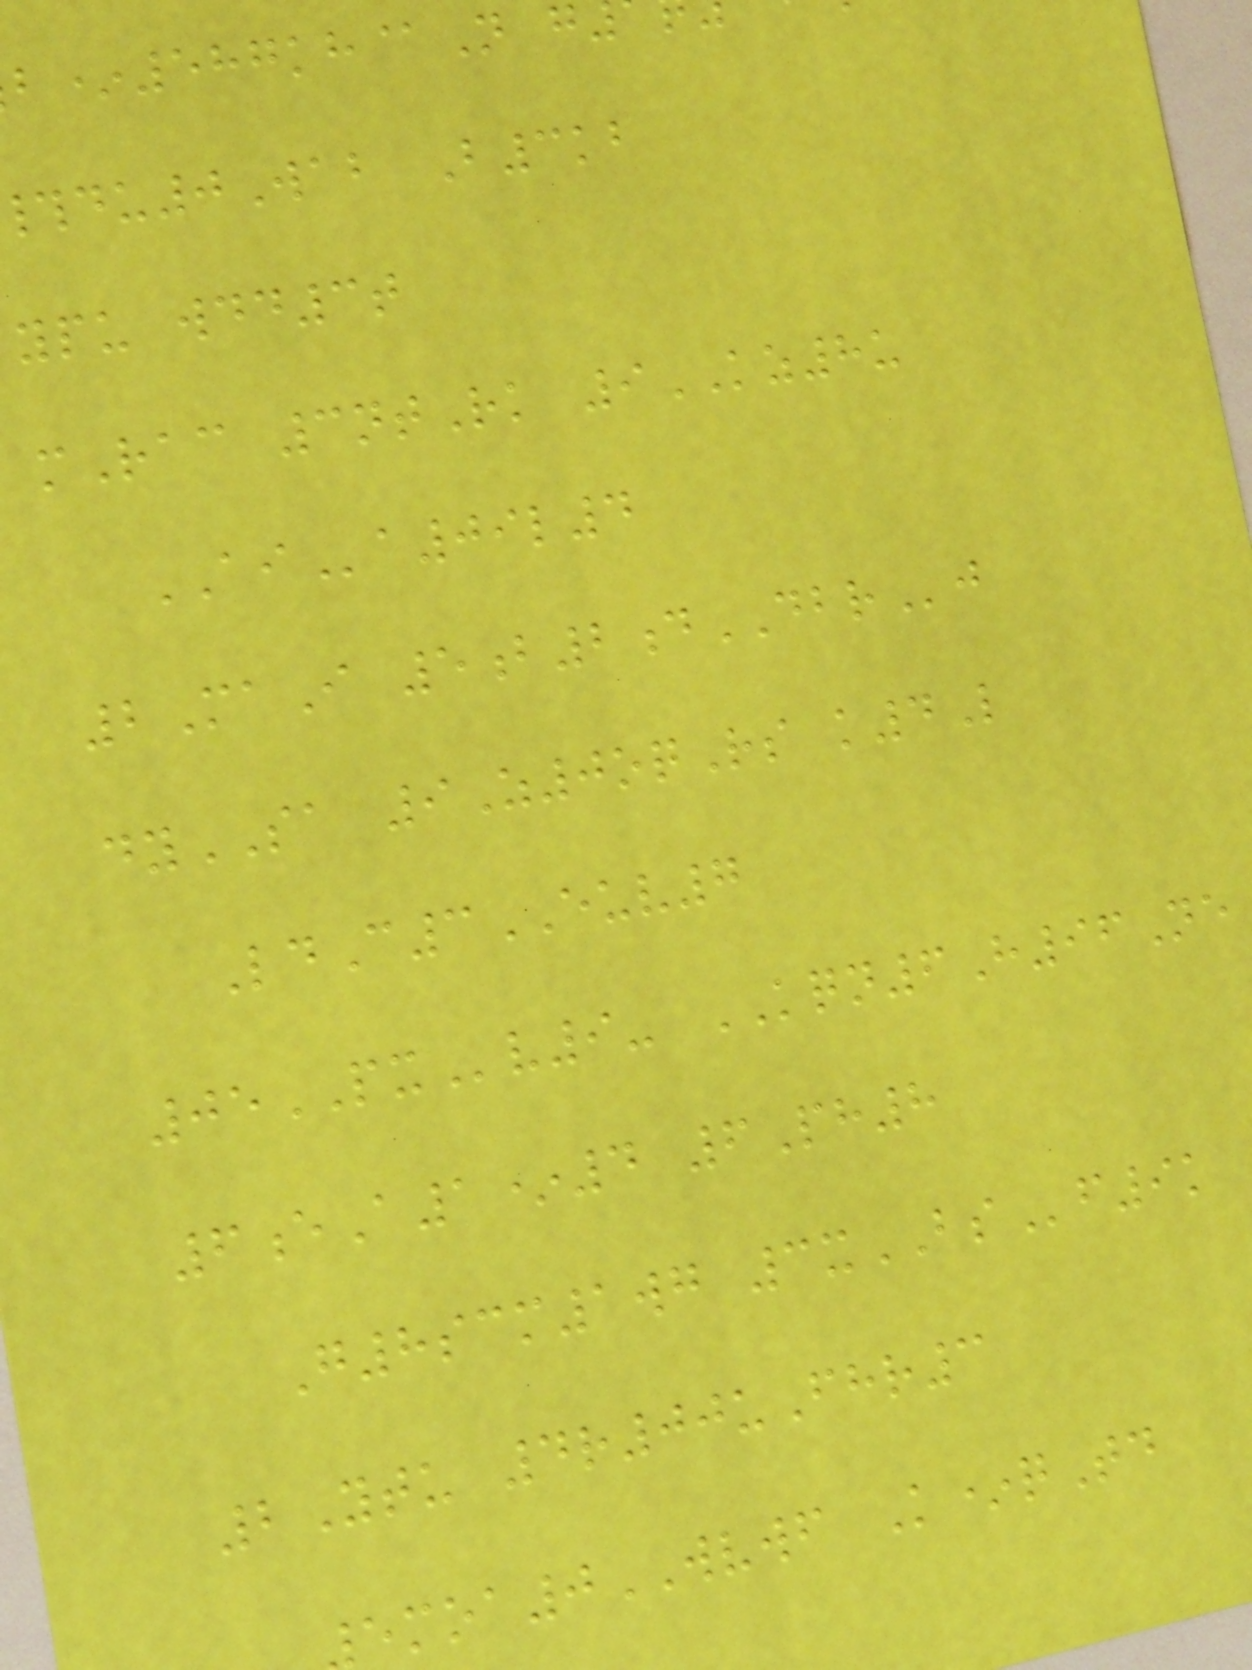*587kh@N g
du0Wab B3kb
ypu wdd3t
mRac 3ntRk 9KZ8u
AIa09l4
2MaI 5b2dDBRj
dySA 9Z0oqRs k4L
LdC3EUV7
05PXv9- KQN6H96Ne
6eA1*4 6Ph8
G8scm1wg 3xBSf9k
2Ytu 4r00uFhr3
moa0WVWF K*qTd
